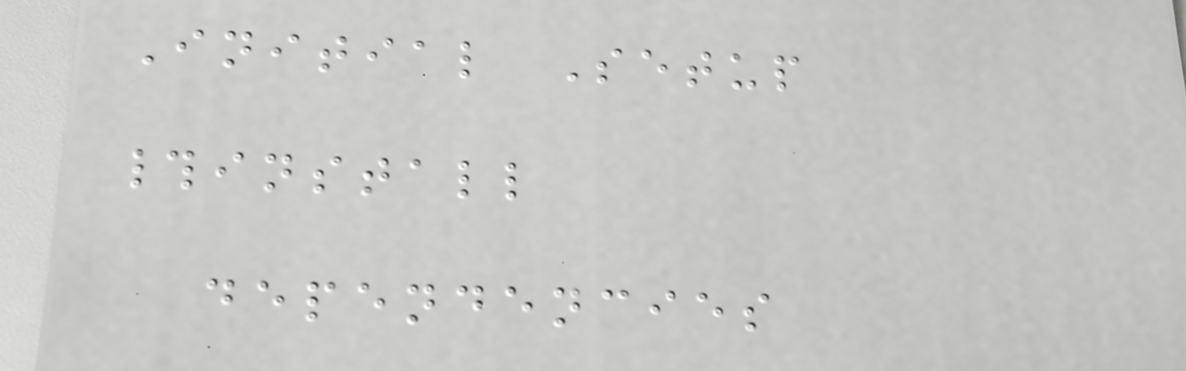Initial Setup
#install
dependencies
